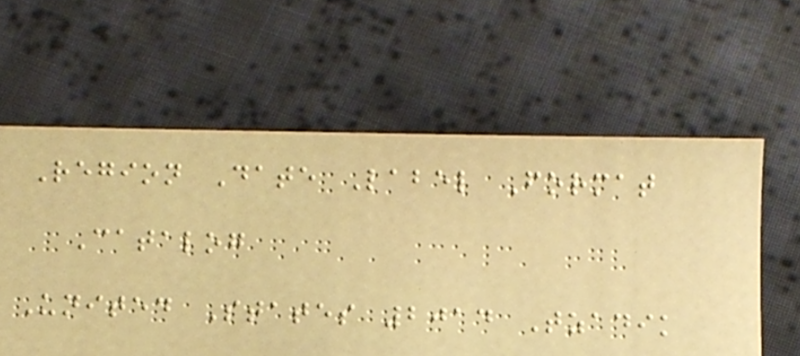Region Date Label Format
Catalog
United States 2014 Tzadik
